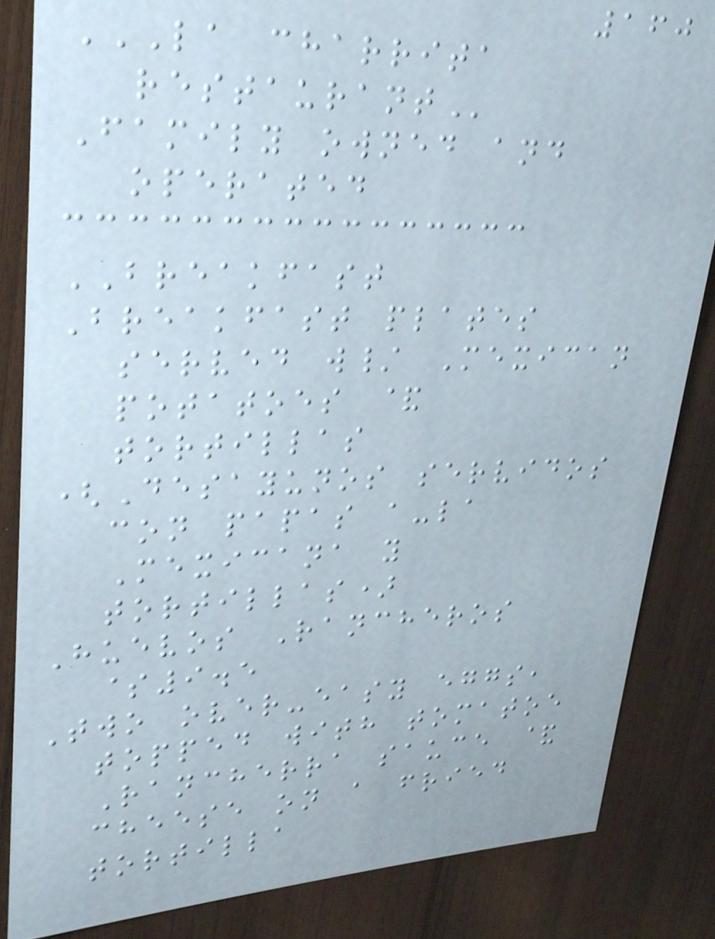160
LA CHARRITA
RESTAURANT
Family owned and
operated
BREAKFAST
Breakfast plates
served w/ Mexican
potatoes &
tortillas
(Desayunos servidos
con papas a-la
Mexicana y
tortillas)
Huevos Rancheros
$9.5
Two over-easy eggs,
topped with tomatoe
Rancherra sauce &
cheese on a fried
tortilla
